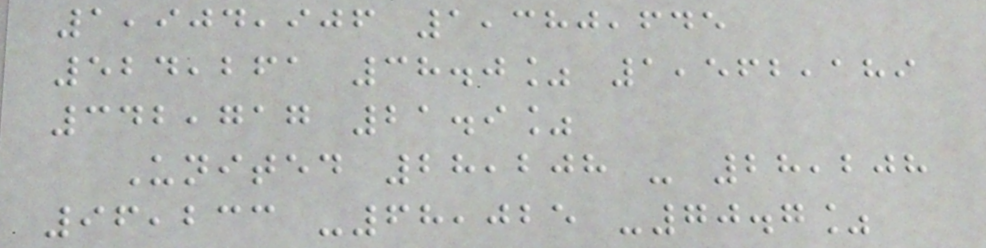1,904,906 1,380,645
524,261 38.0% 1,562,189
342,717 21.9%
United 28,208 - 28,208
96,233 -68,025 -70.7%
